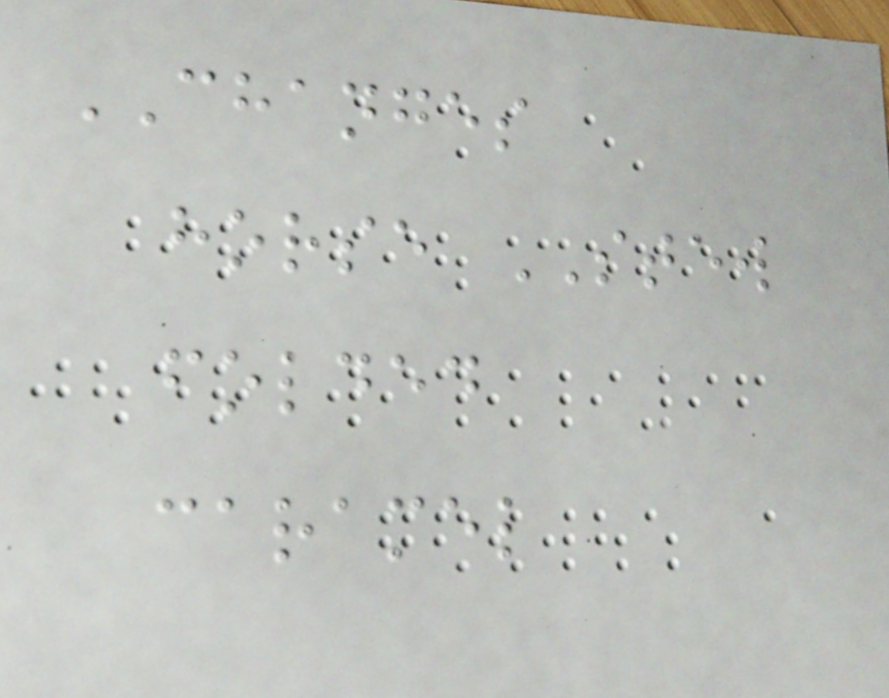CHANGES
horse STEW
folded
caramel
